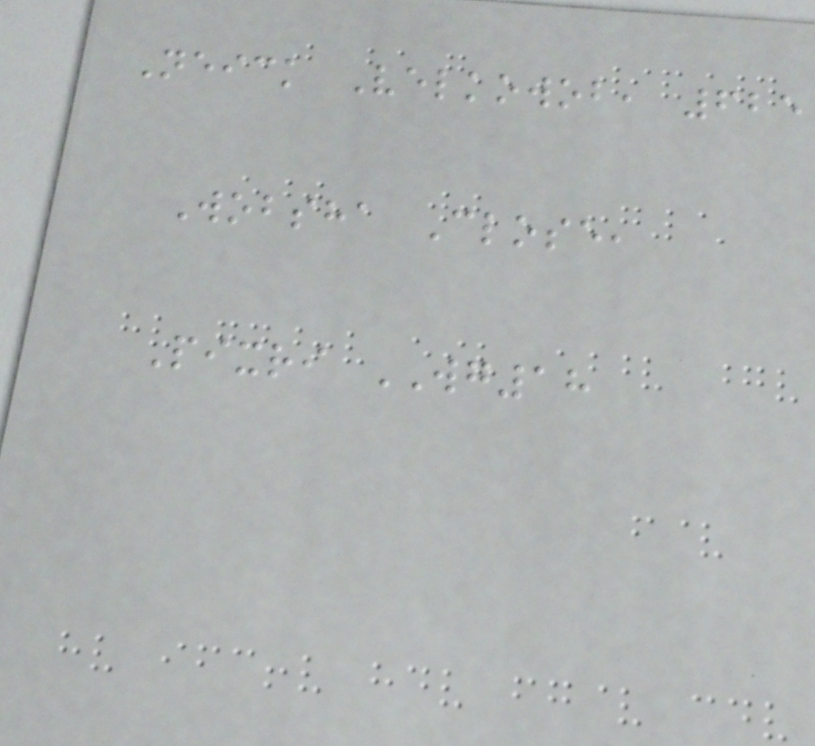Neick Velkowob, 625
Wobsha Close,
Pixri WG18
